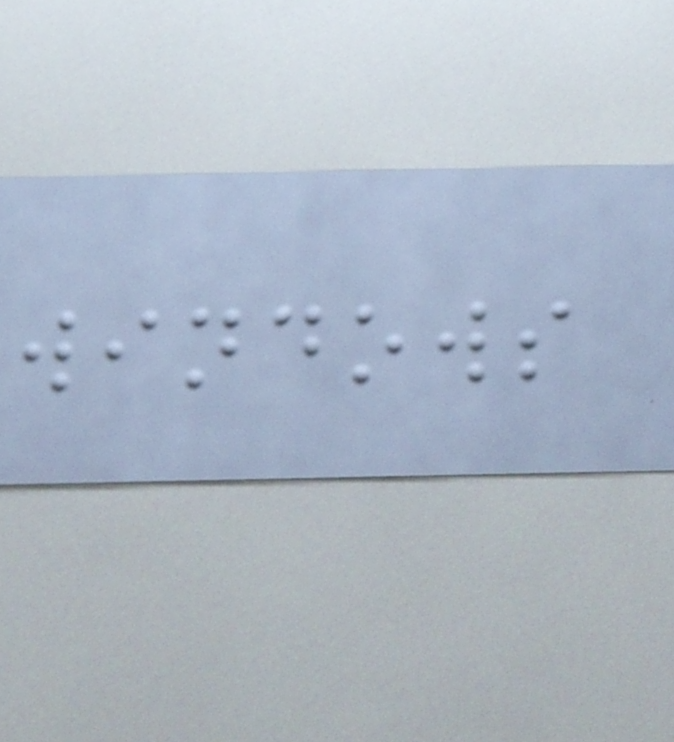windows
